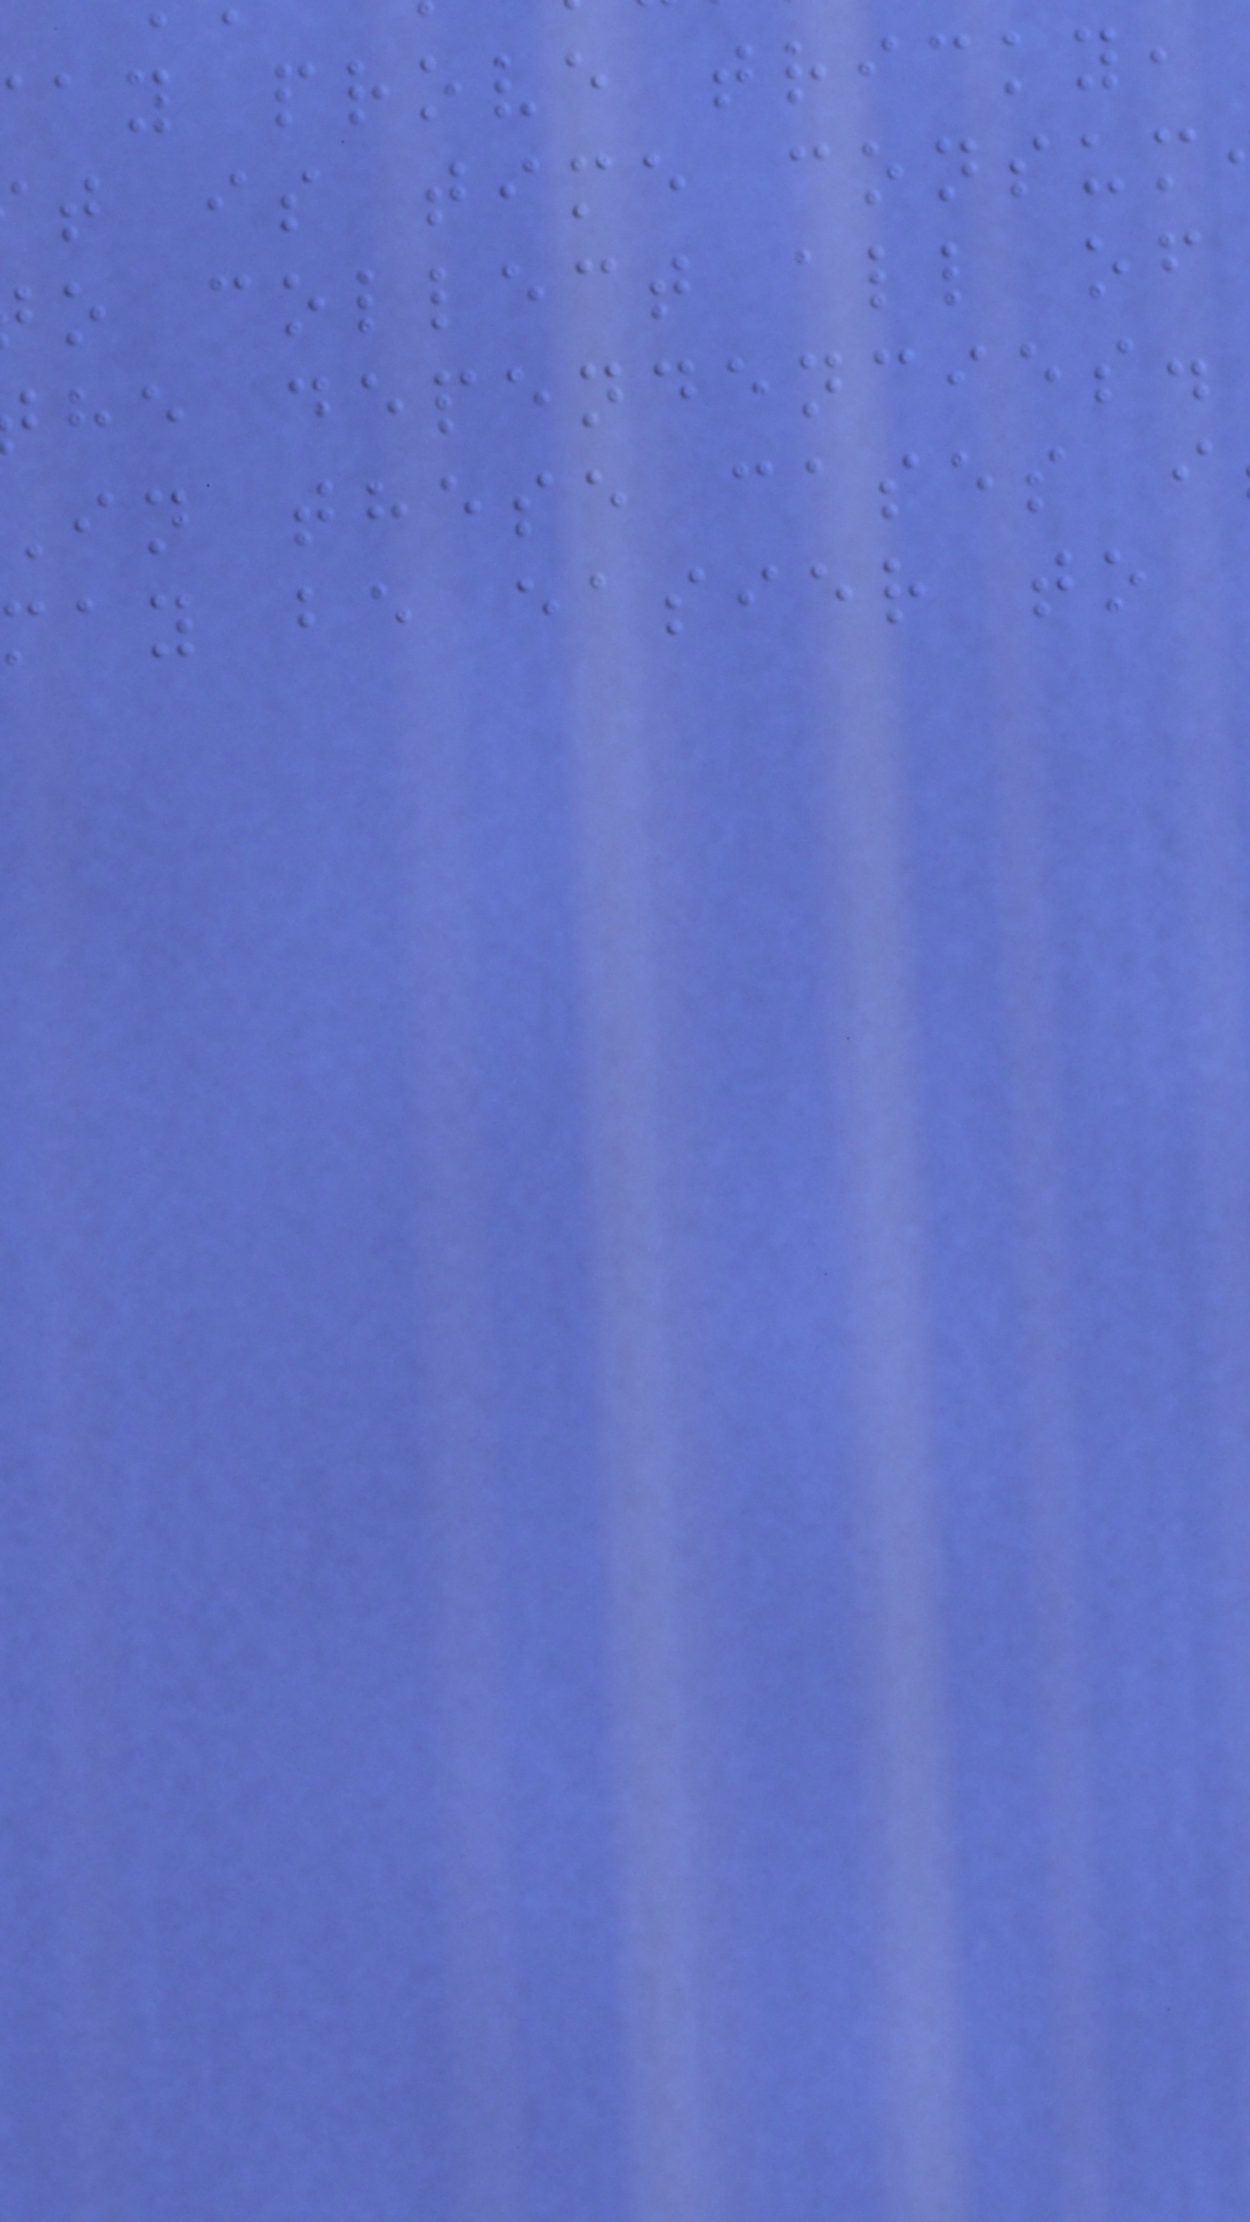ay prove tricky,
t is time consum
o collect all of
he dependencies.
in these cases i
may be easier to
